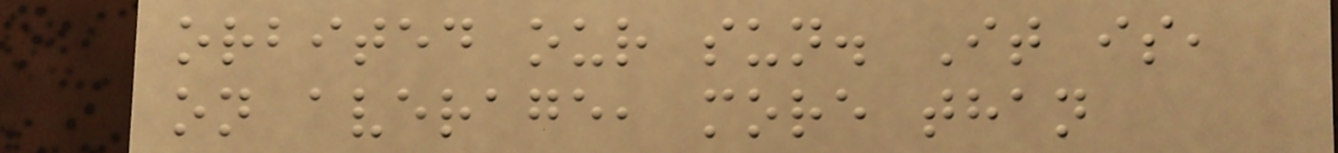orbited our sun. It is,
on average, more than
